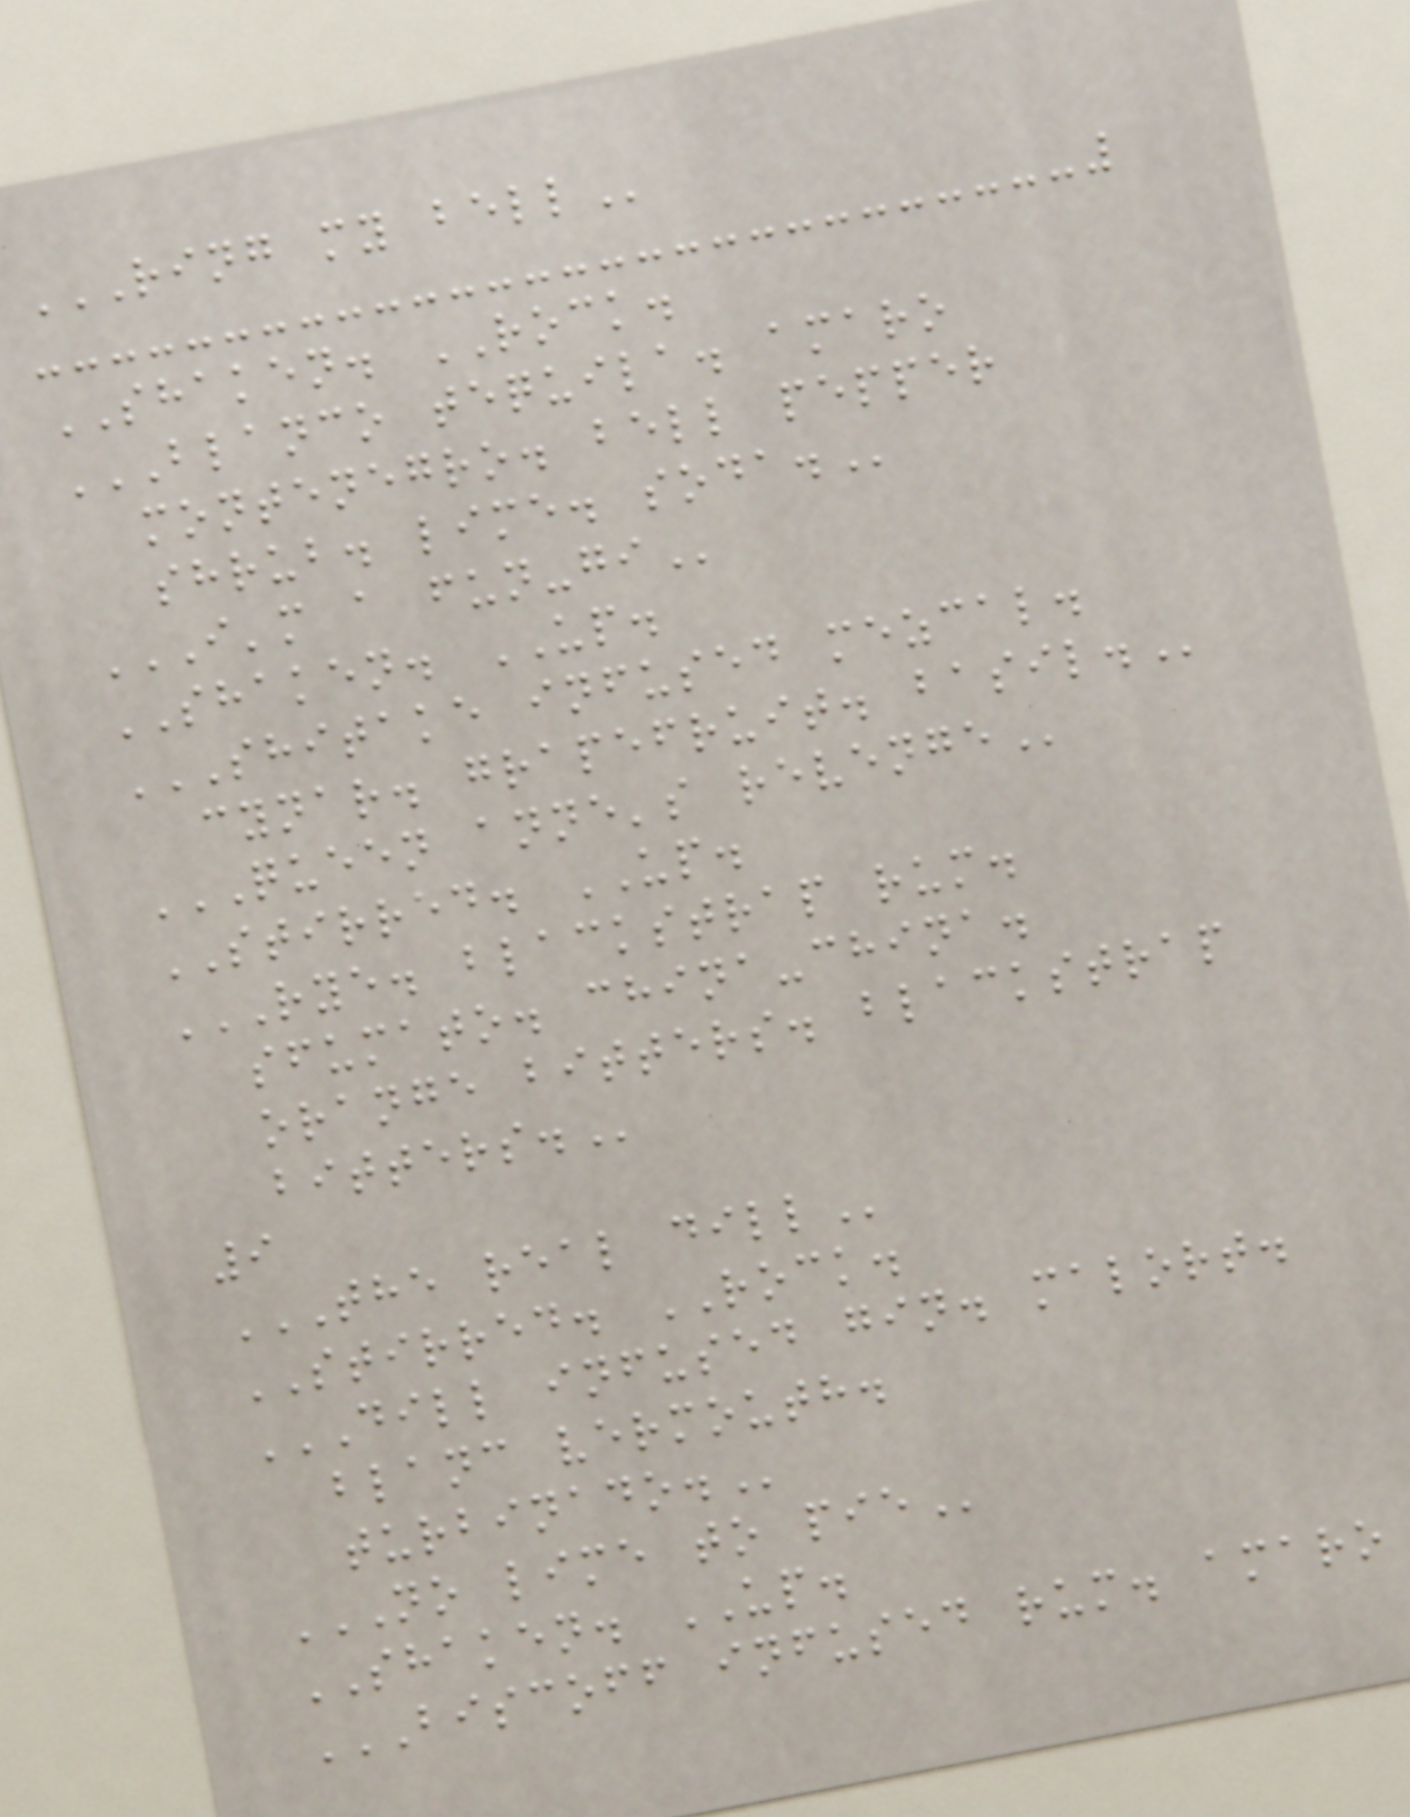RING MY BELL
SHAKEN. ROCK.
BLANCO TEQUILA. AMARO
MONTENEGRO. BELL PEPPER
SHRUB. LIME. SODA.
I'M A FUN-GI
SHAKEN. UP.
SHITAKE INFUSED MEZCAL.
CYNAR. GRAPEFRUIT. BASIL.
QUEEN ANNE'S REVENGE
STIRRED. UP.
RYE. BLACKSTRAP RUM.
SFUMATO. CHINA-CHINA.
ORANGE BITTERS. BLACKSTRAP
BITTERS.
9
THE REAL DILL
STIRRED. ROCK.
DILL INFUSED GIN. MALORT.
BLANC VERMOUTH.
TURBINADO.
NO LIME TO PIE
SHAKEN. UP.
BISCOFF INFUSED RUM. AMARO
